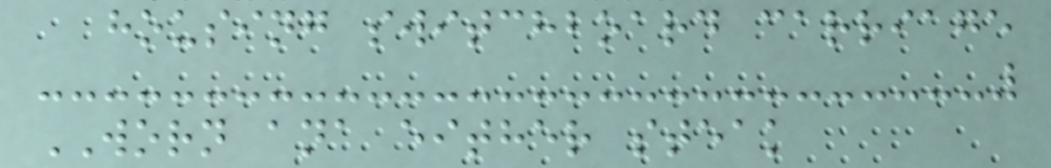housing switchboard carriage
WORN ana either steak
